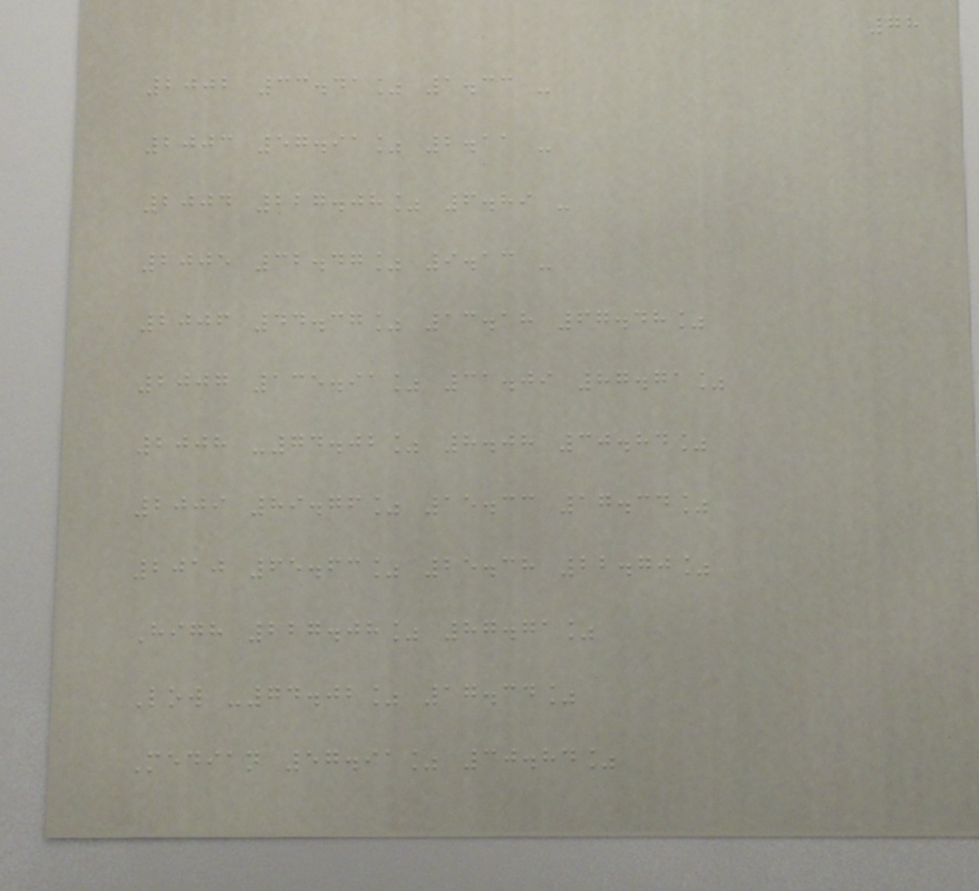78
2002 33.41% 1.33 -
2003 57.91% 2.11 -
2004 227.08% 6.89 -
2005 32.47% 9.13 -
2006 44.37% 13.18 67.48%
2007 135.91% 31.09 87.71%
2008 -74.02% 8.08 30.84%
2009 89.76% 15.33 17.34%
2010 65.63% 25.38 22.70%
High 227.08% 87.71%
Low -74.02% 17.34%
Median 57.91% 30.84%
